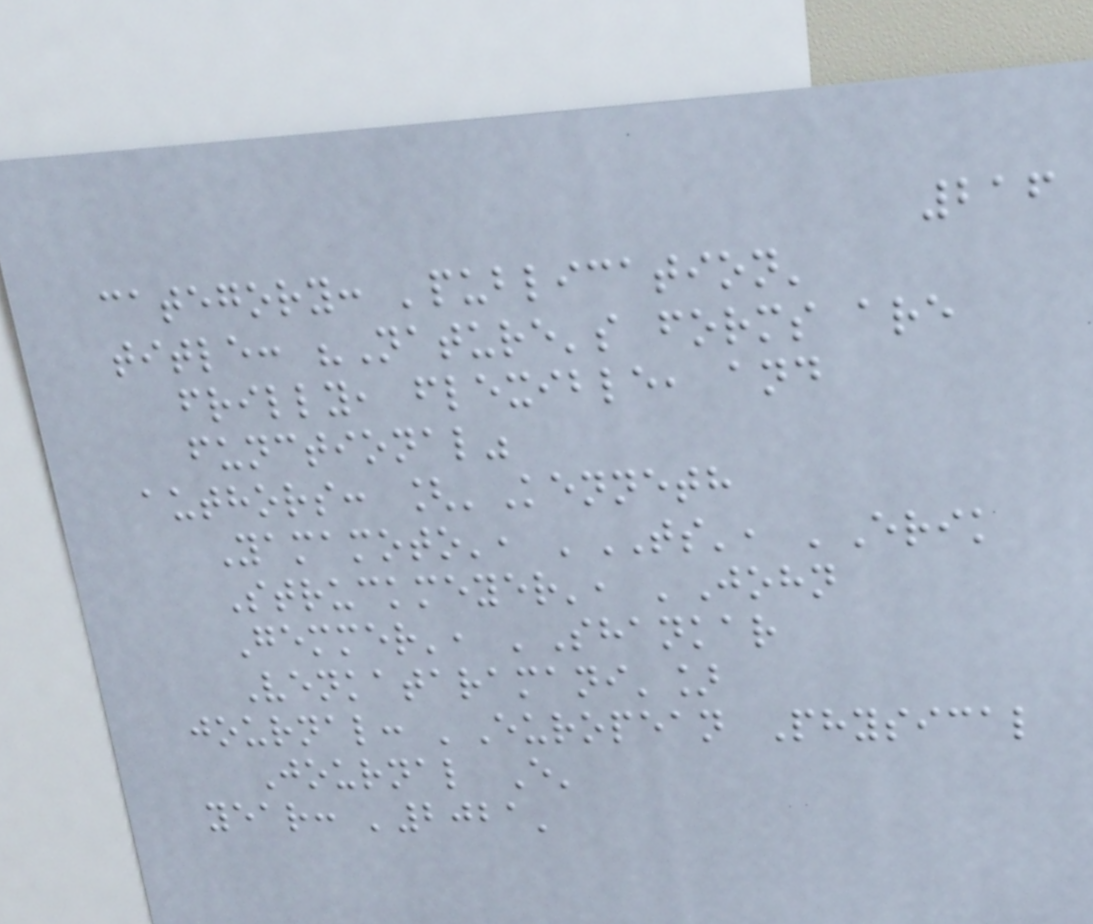216
category: 'publication'
title: "Nature's forms are
frilly, flexible, and
functional"
authors: ['Kenneth
Yamamoto', 'TS', 'Erik
Struckmeyer', 'John
Gemmer', 'Shankar
Venkataramani']
journal: 'European Physical
Journal E'
year: '2021'
